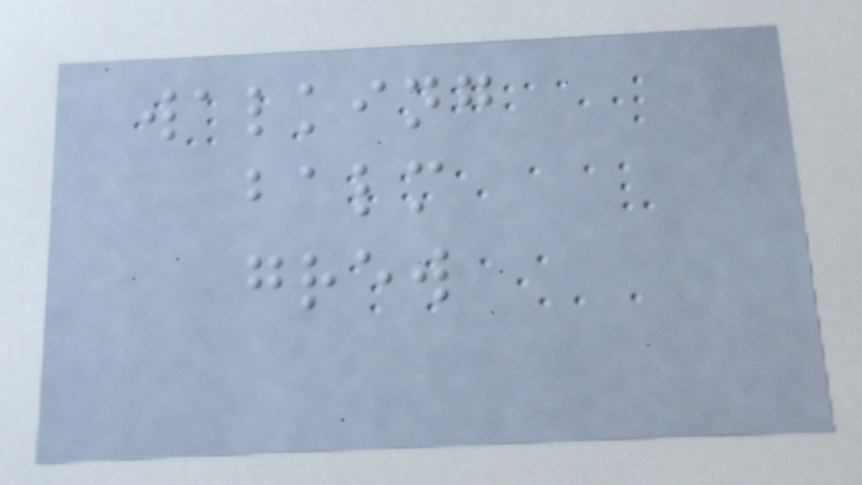walking
balm
grew
